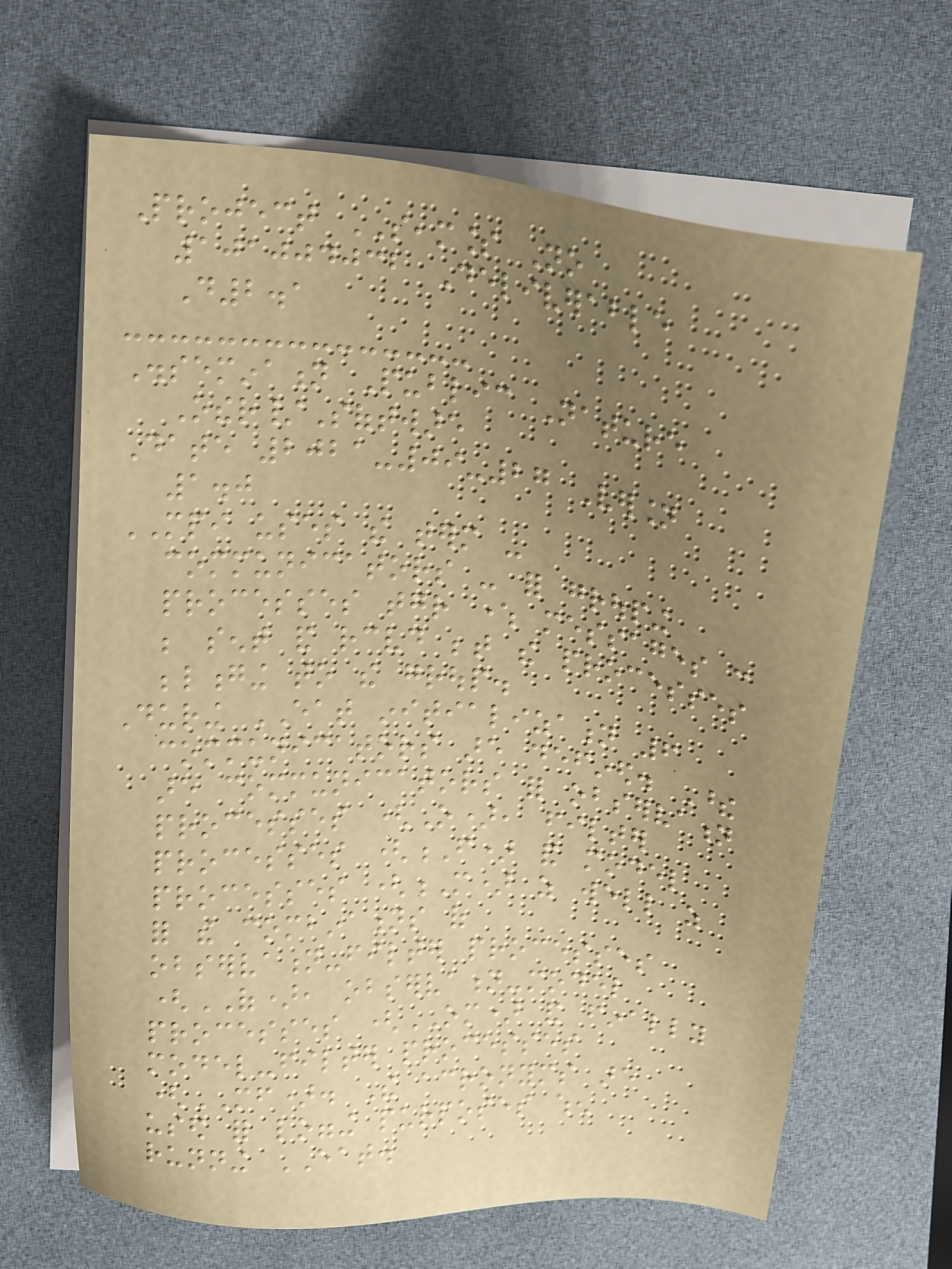Project SEAMLESS No
101004032 Deliverable
D2.1
Dissemination Public Nature
Other/Software
Date 2021-09-27 Version
1.0
MPI uses the term -
communicators - for grouping
processes together where messages can
be sent and received between the processes
belonging to the group.
During EAT initialization 6
communicators are defined. These
are communicators for observation
processes (O), filter
processes (F) and model
processes (M) as well as
for the combinations of
observation-filter processes
(OF), observation-model
processes (OM) and finally
model-filter processes
(MF). The acronyms are
used for logging purposes when
running EAT.
